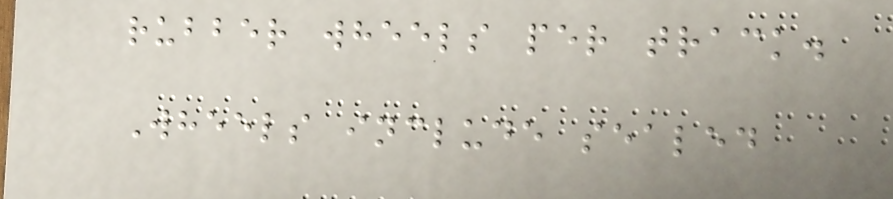rubber wheels per track.
Wheels include sealed
